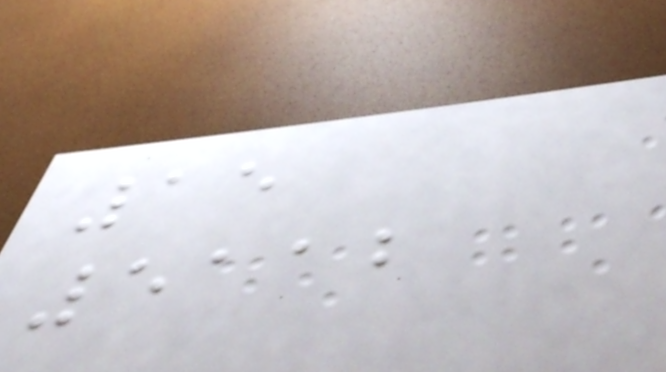15
5112
